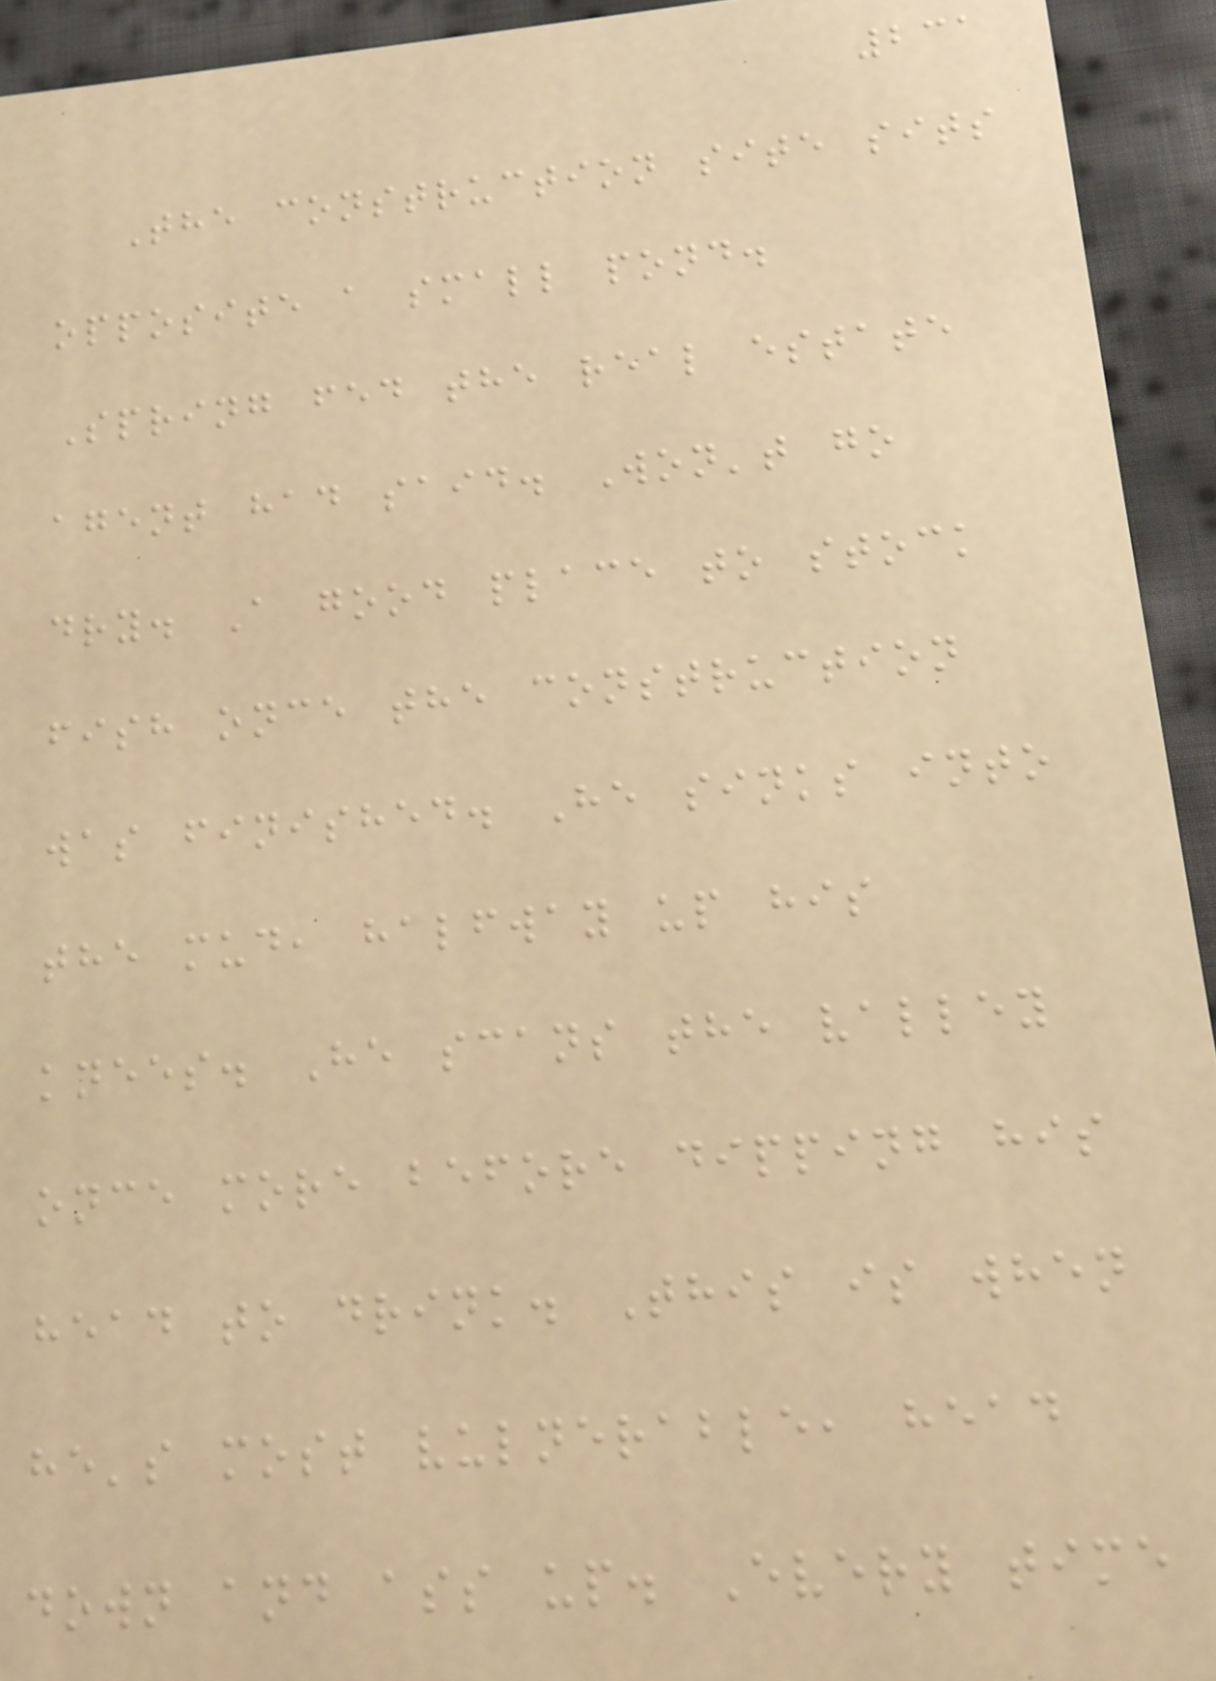231
The construction site sits
opposite a small pond.
Spring fed the real estate
agent had said. Won't go
dry. A good place to stock
fish once the construction
was finished. He sinks into
the mud, halfway up his
knees. He scans the valley
once more before dipping his
head to drink. This is when
he's most vulnerable, head
down and ass up. Every time
